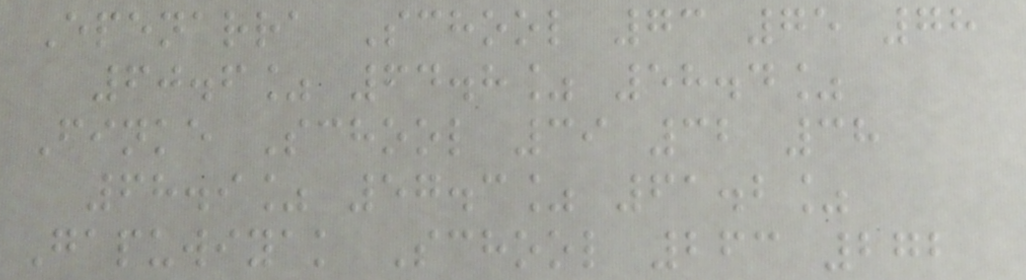Epenarra School 73 75 78
60.6% 64.8% 58.4%
Finke School 39 32 38
68.9% 57.3% 61.2%
Gapuwiyak School 263 272
